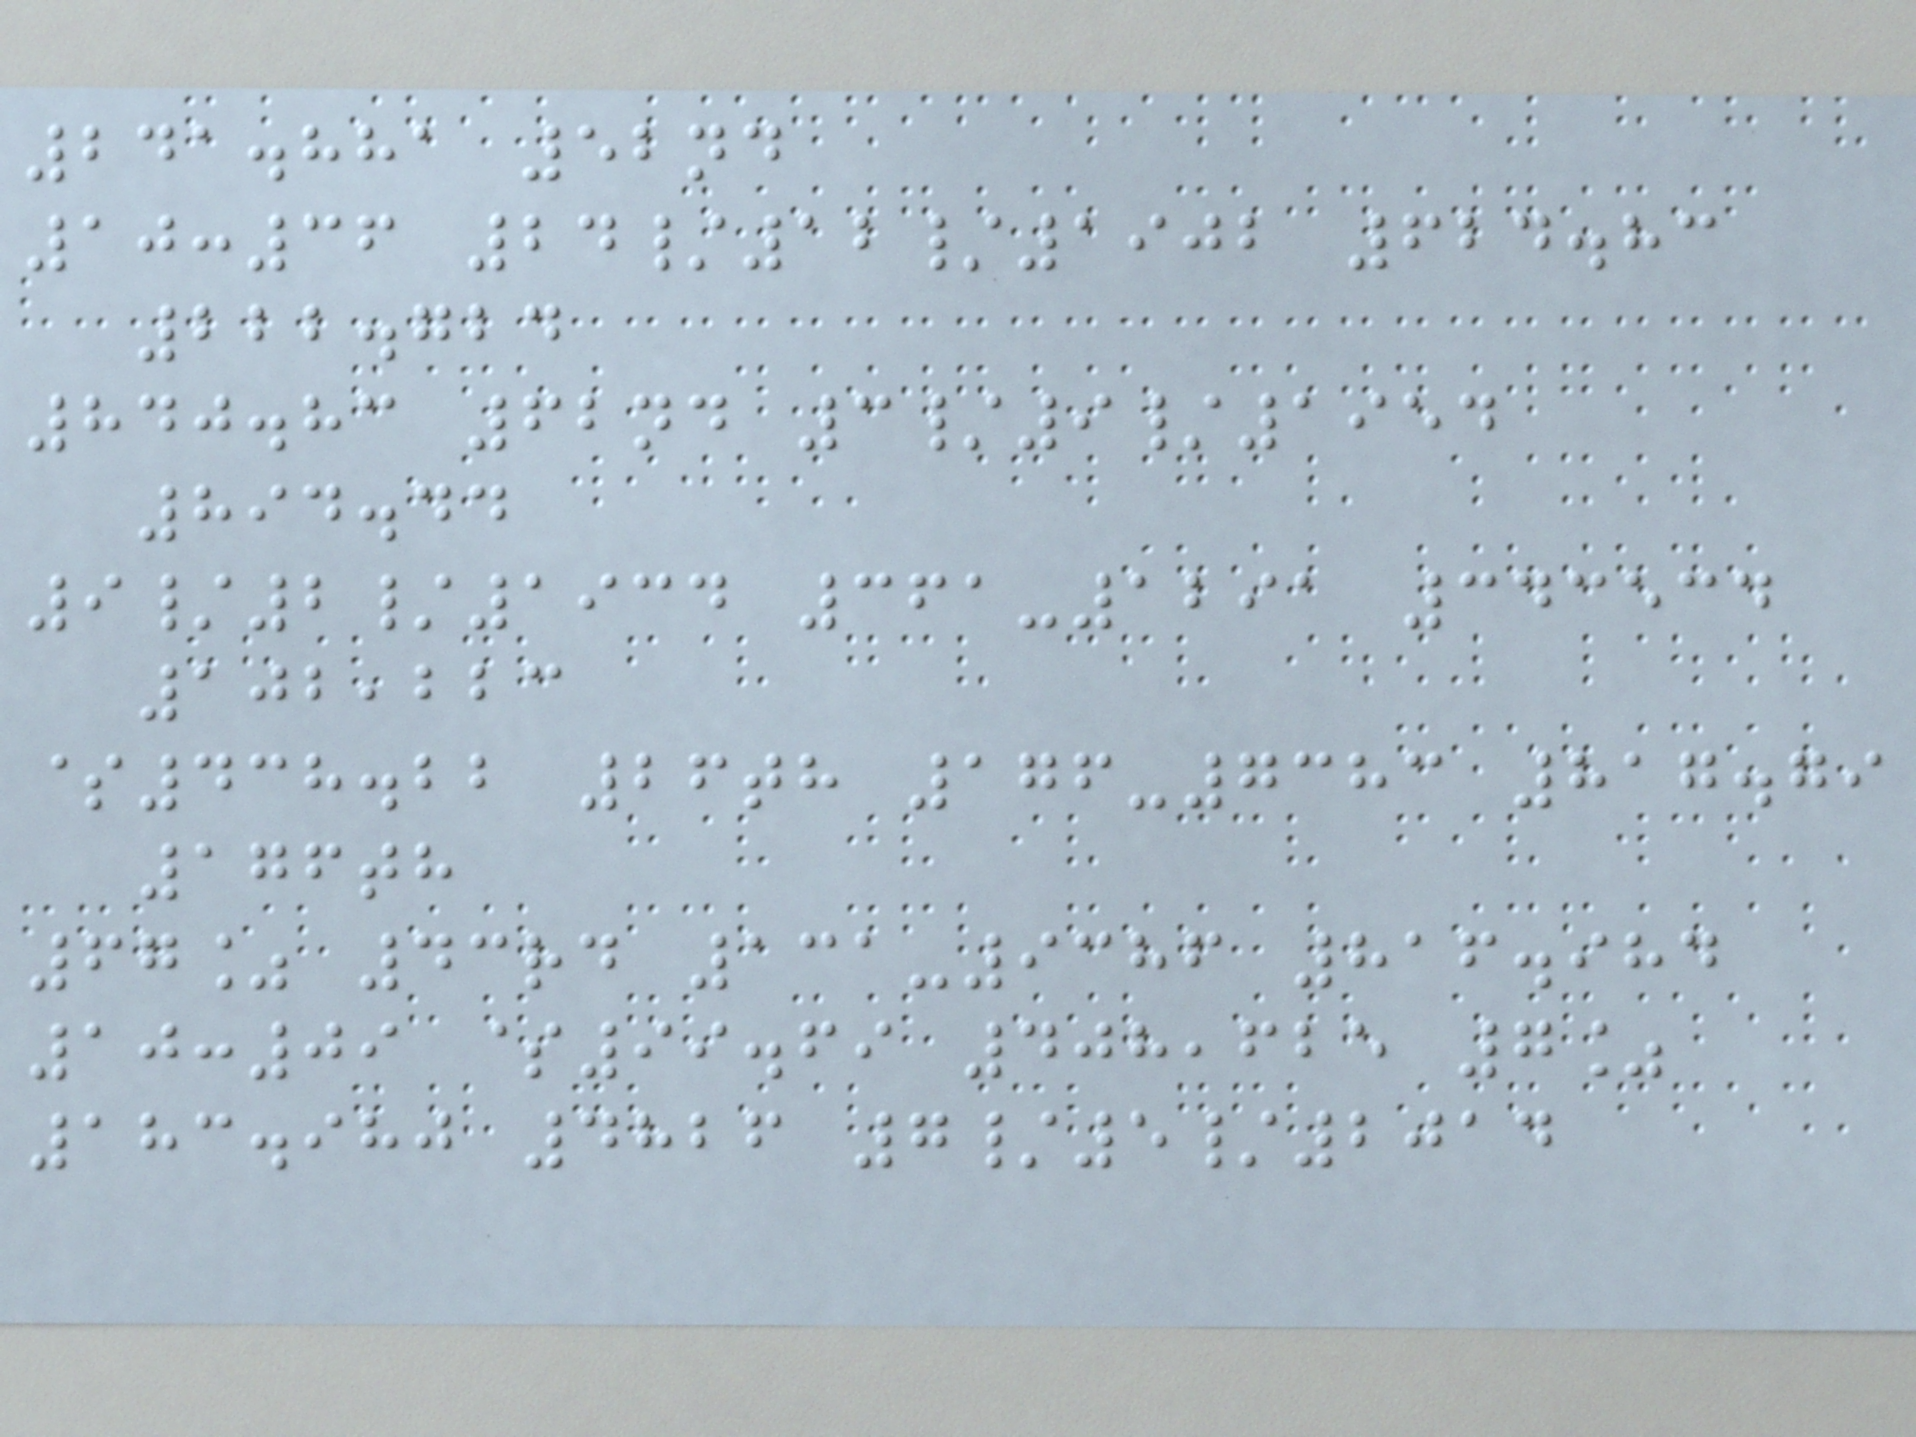241.881 52nd
10:36 24/12/1902 624.83
222.724
840.83 62nd 3/9/1954
894.44
9/2/1934 361-1291 343534
102,223
$438.22 26th 176-7383 817.79
176th
67% 43rd 131-9386 816.984
10:09 $99.69 408,625 7%
183.980 4826 7/5/2014
